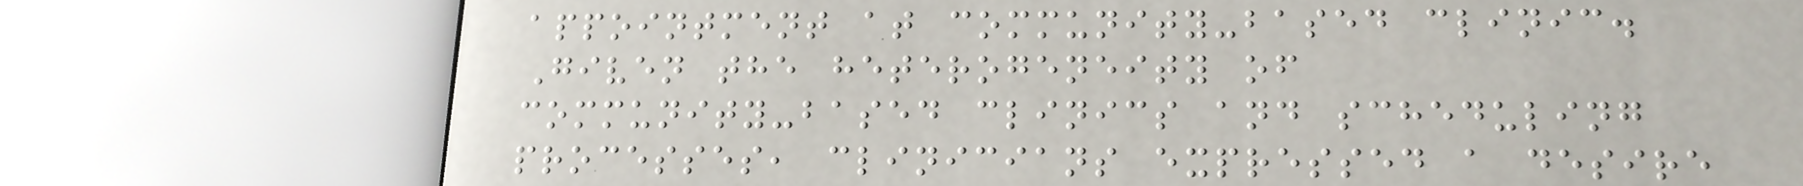appointment at community-based clinic.
Given the heterogeneity of
community-based clinics and scheduling
processes, clinicians expressed a desire
